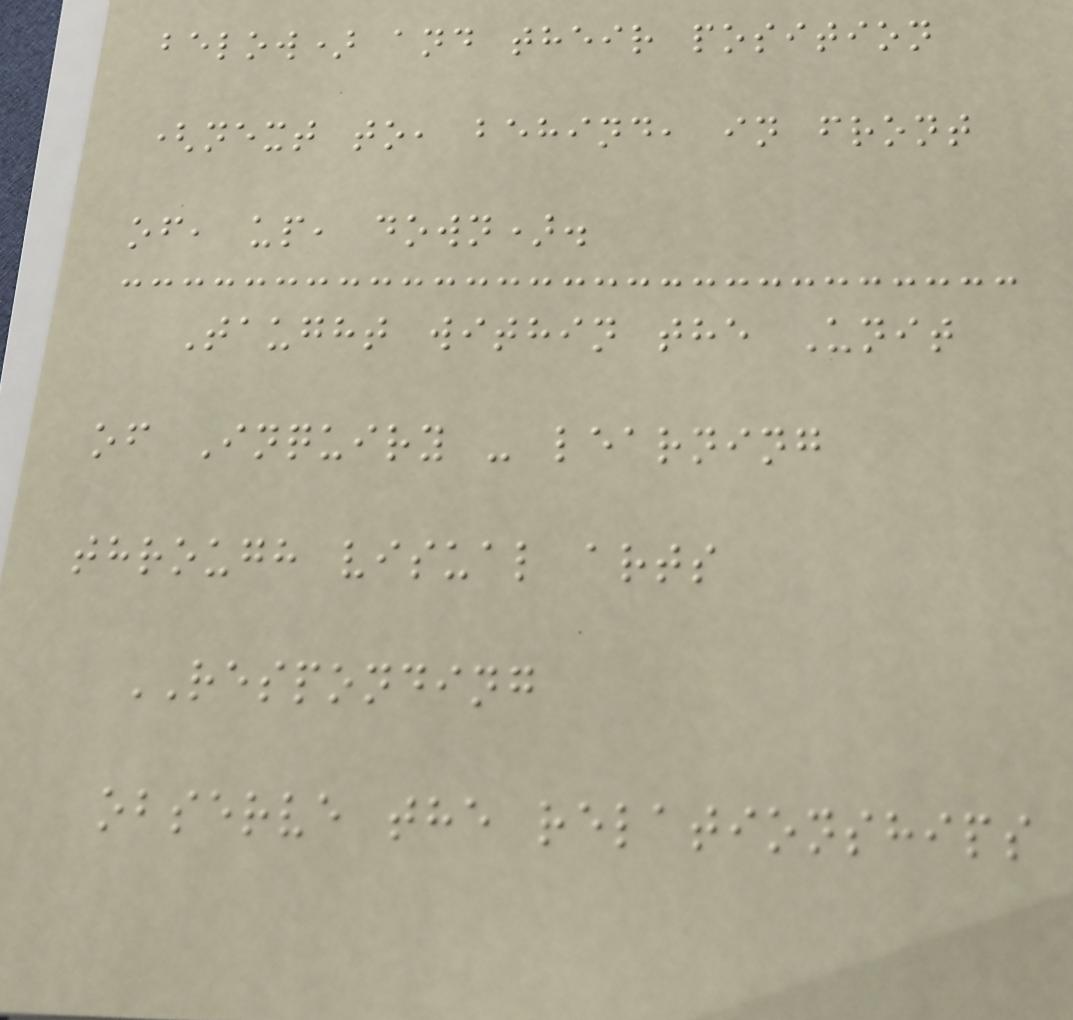below) and their position
(next to, behind, in front
of, up, down).
Taught within the Unit
of Inquiry - learning
through visual arts
RESPONDING
observe the relationships
